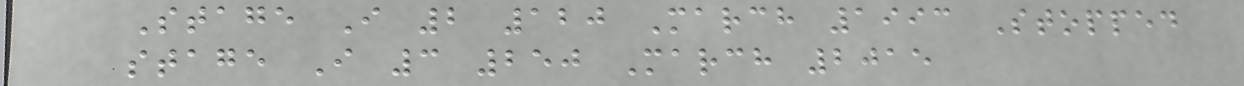Stage I 2 120 March 1993 Stopped
stage I 3 250 March 2015
